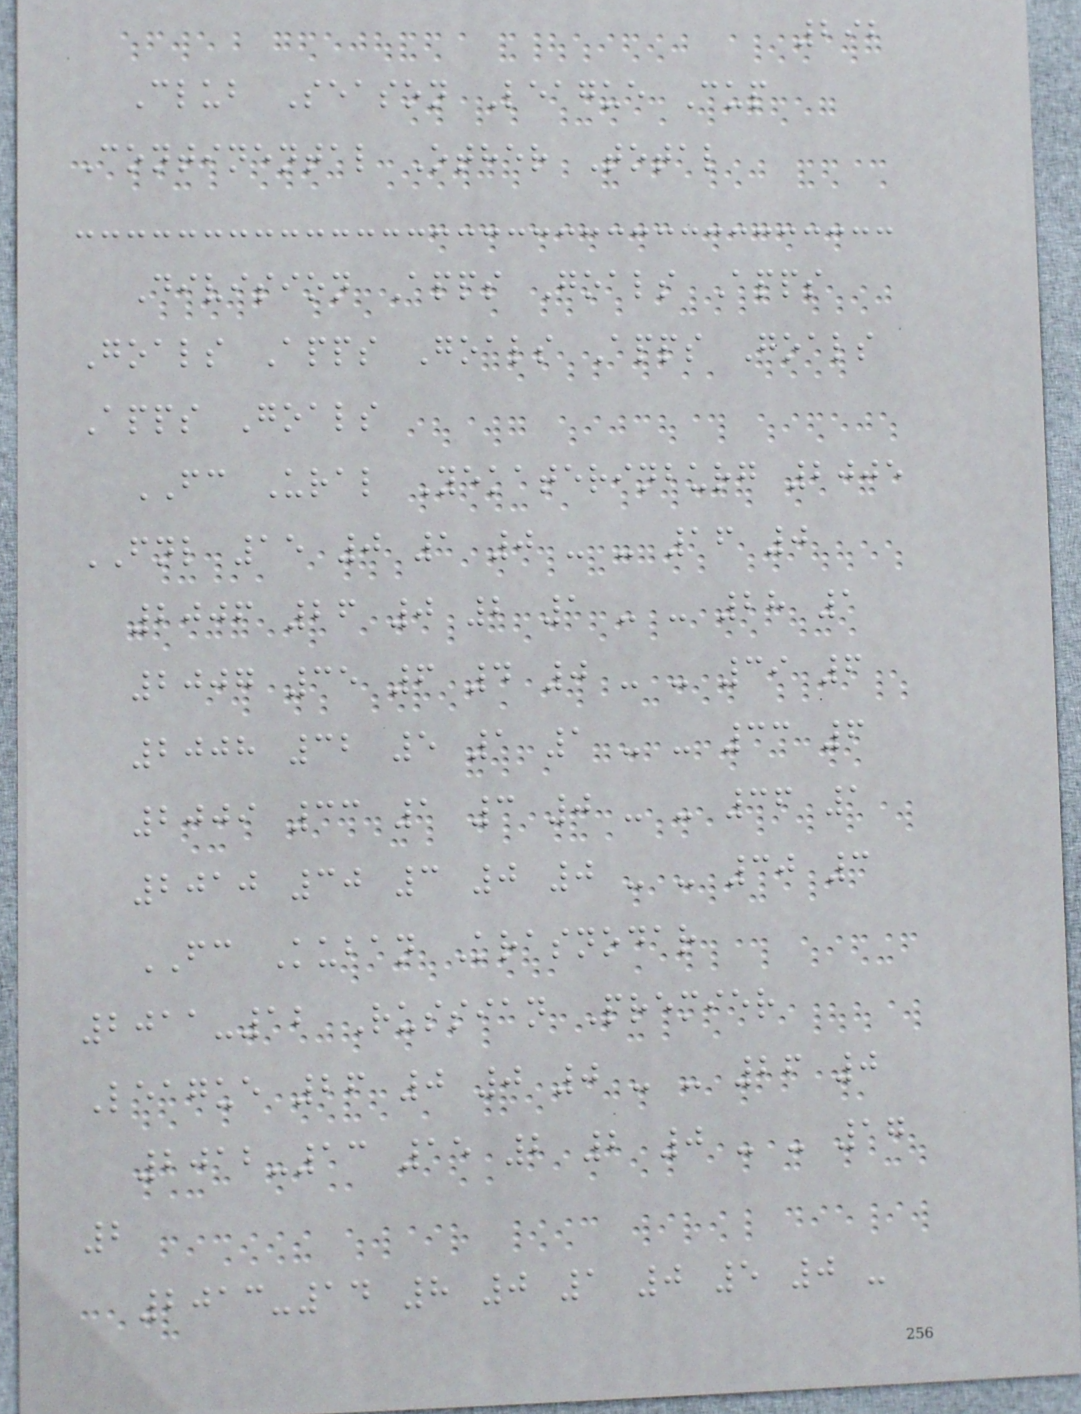292
Club Season League Cup
Continental Other Total
Division Apps Goals Apps
Goals Apps Goals Apps Goals
Apps Goals
FC Ural Yekaterinburg 2005
FNL 15 0 1 0 - - 16 0
2006 26 0 2 1 - - 28 1
2007 35 6 4 0 - - 39 6
2008 32 5 1 1 - - 33 6
2009 33 1 3 0 - - 36 1
2010 30 3 0 0 - - 30 3
FC Kuban Krasnodar
2011-12 Russian Premier
League 26 0 0 0 - - 26 0
2012-13 15 2 2 0 - - 17
2
2013-14 8 0 1 0 5 0 -
